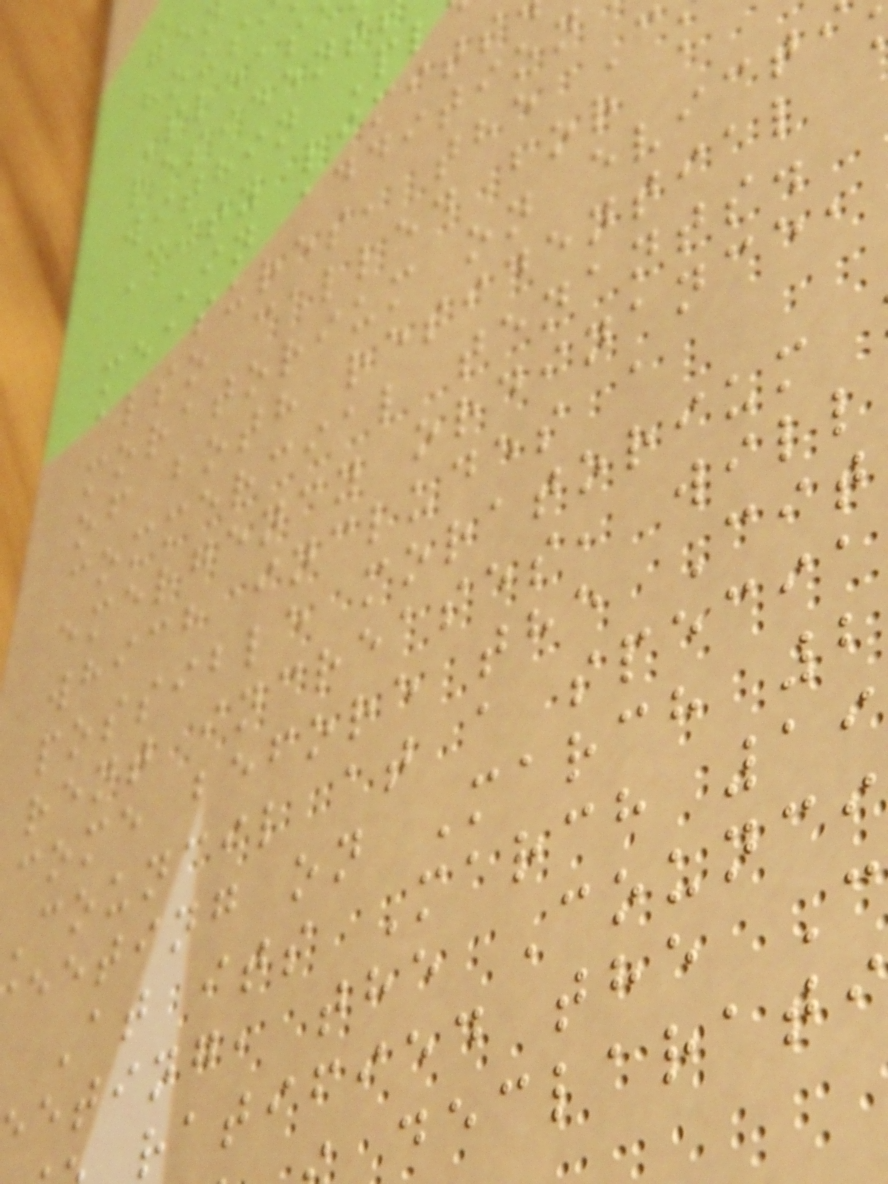Pleas
resident
within Pl
City limits
In addition
measures, the C
also called for a
moratorium on evict
of both residential
commercial tenants.
emergency ordinance,
which includes a
possible moratorium
rent increases, will
come before the Cit
Council at a specia
eeting on March 2
At its March 19
eting, the Counci
ratified the C
declarati
